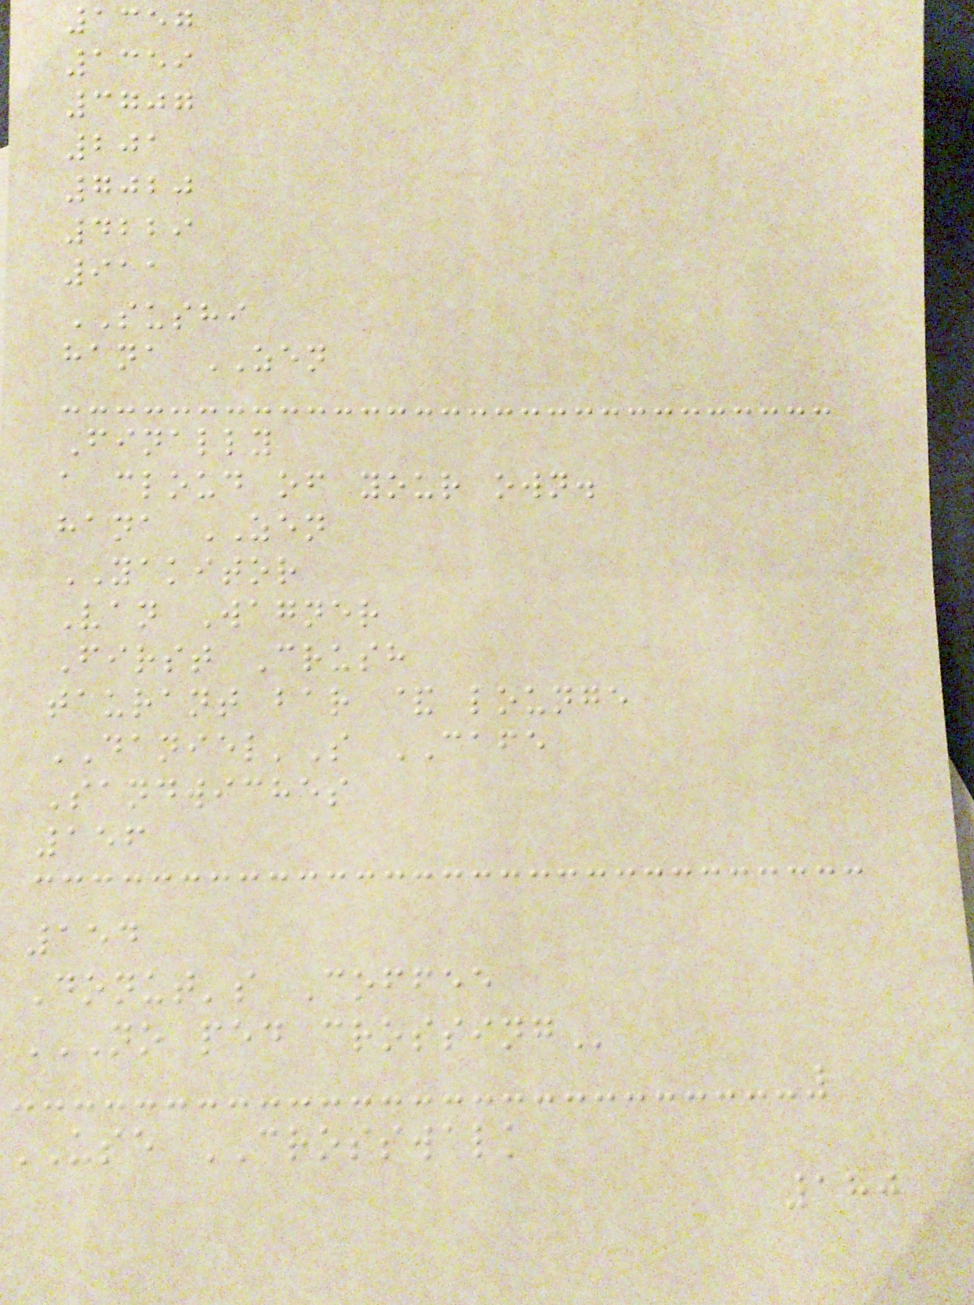1357
1359
3707
201
7020
4229
911
SUSHI
hana ZEN
Finally
a cloud of your own.
hana ZEN
YAKITOR
Van Wagner
First Crush
taurant bar & lounge
DANIEL'S CAFE
Sandwiches
156
154
Donut's Coffee
NO PED CROSSING
USE CROSSWALK
180
